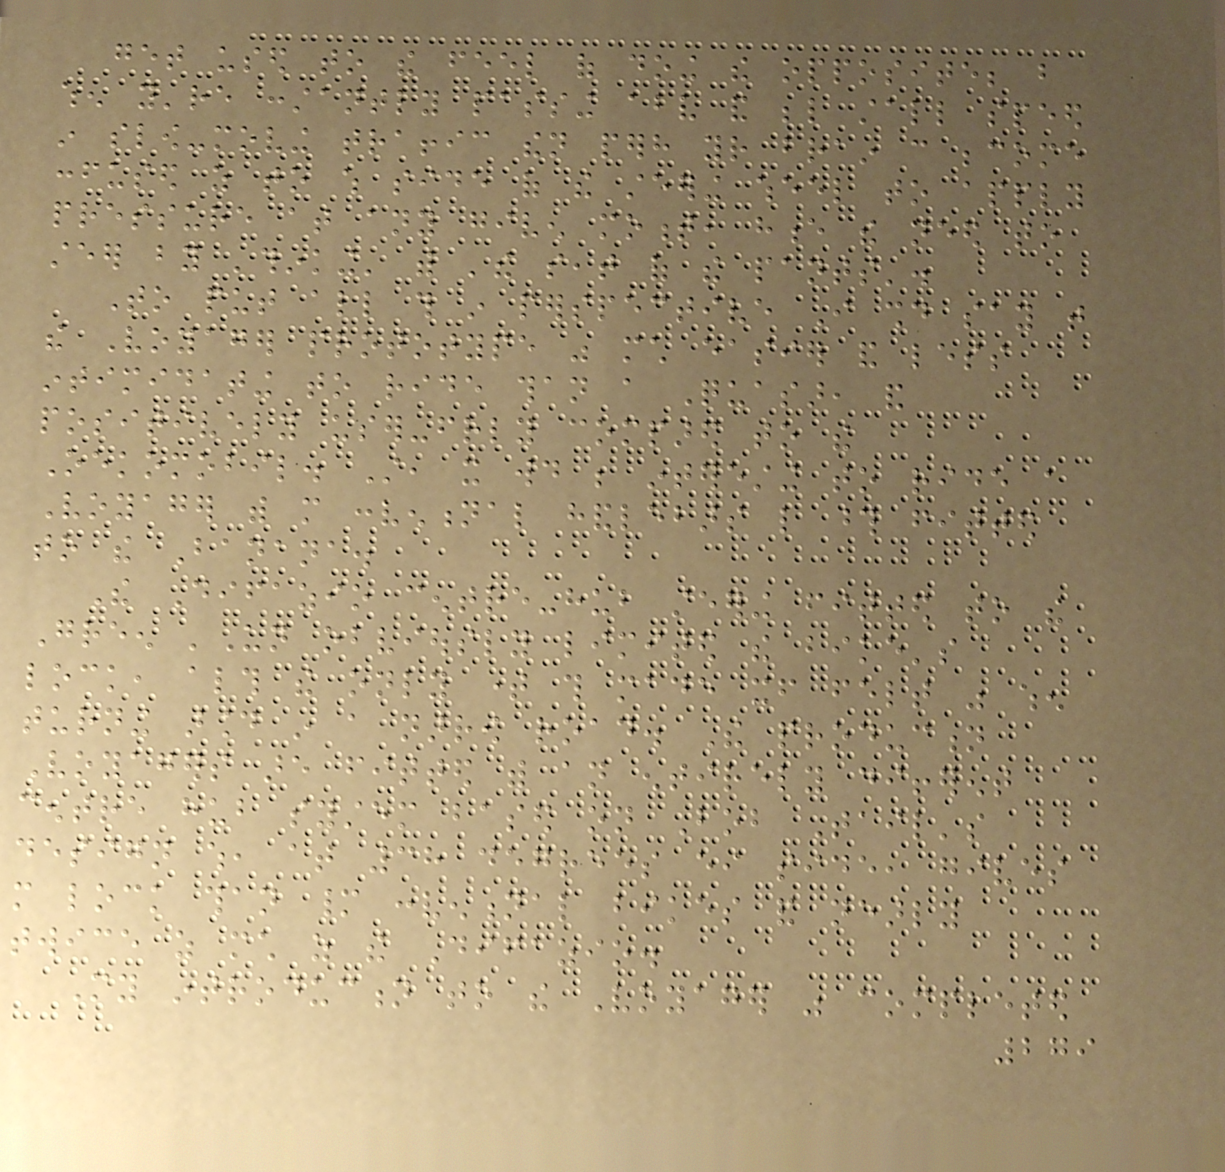get used to the feel of doing the opposite; but
when you're constantly passing above and below stall speed
in slow-moving traffic then perhaps your brain can become
confused as to which side of the steering wheel to apply
pressure at any given moment, hence the need to
steer by 'thinking' with 'the seat of the pants'.
To put all this in perspective I should say that
the Voyager prototype was much easier and less
intimidating to ride than a Quasar, and
positively user-friendly compared to the
Oekomobil. Still, it would be interesting to ride a
Voyager with more conventional handlebars like those fitted
to the Banana.
The Difazio centre-hub steering fitted to the
Green 'Un obviously limited the bike's
lock, although the only time this made itself felt was when
turning around in a narrow road. The production
Voyagers are fitted with an entirely different
centre hub system based on Bob Tail's
design which, at 38 degrees either side, gives
more lock than many conventional bikes and nearly
twice as much as the Difazio.
My introduction to the Voyager was completed
279
